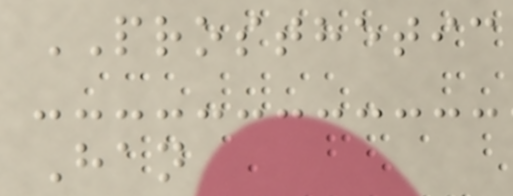PROSTHETIC
Han
